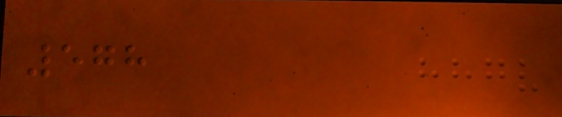578
